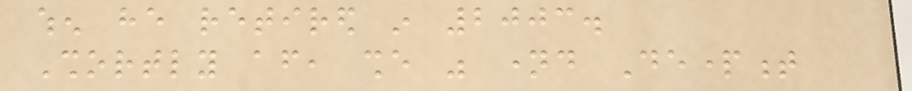when he retired in 2003.
Shortly after, she was named Department
